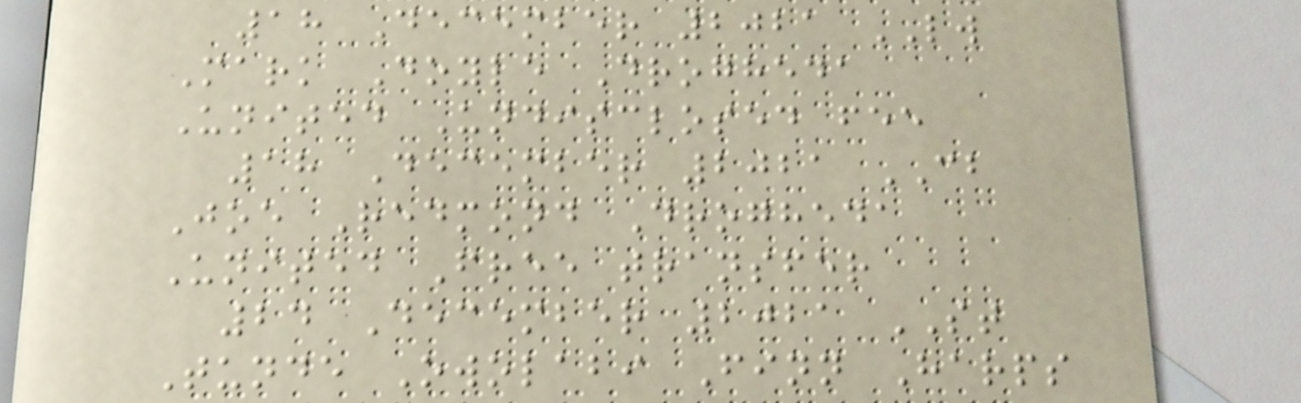18 December 2021 LW
Mark Doyle Drogheda
United Undisclosed fee
18 December 2021 CB
Joe Redmond Drogheda
United Free transfer
24 December 2021 ST
Tunde Owolabi Finn Harps
